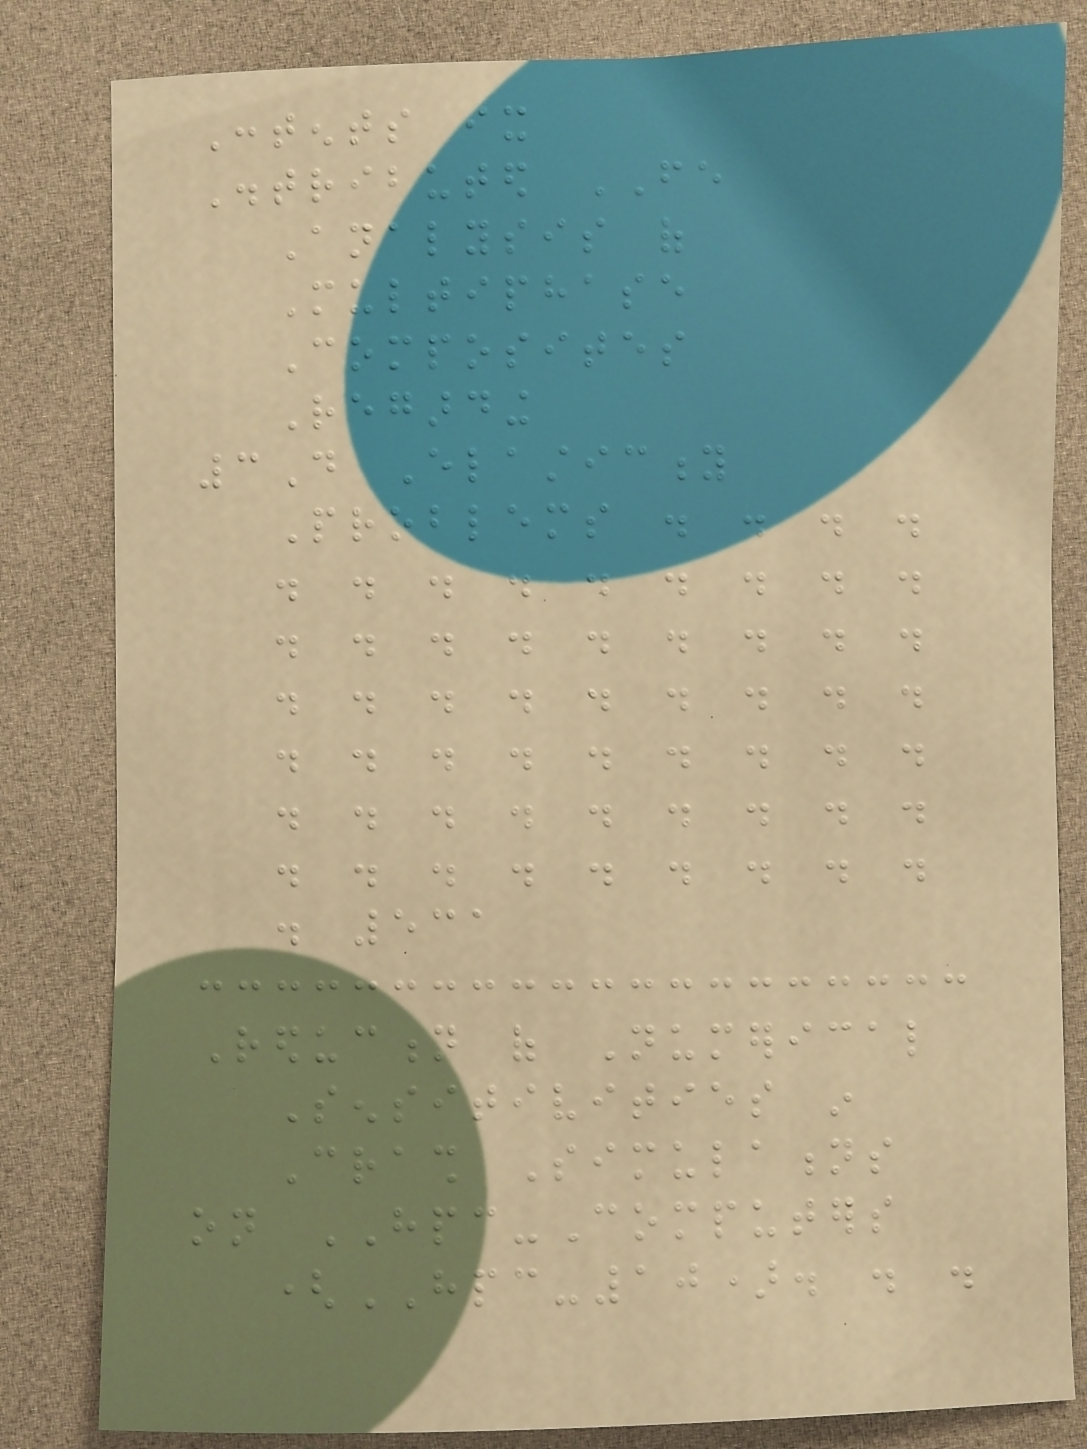Contents ix
Distributed FE
Analysis of
Multiphase
Composites
Regarding
3D Elasticity
Problems . . . .
. . . . . . . . .
. . . . . . . . .
. . . . . . . . .
. . . . . . . . .
. . . . . . . . .
. . . . . . . . .
. 531
Reduction of Numerical
Sensitivities in
Crash Simulations
on HPC-Computers
(HPC-10). . .
